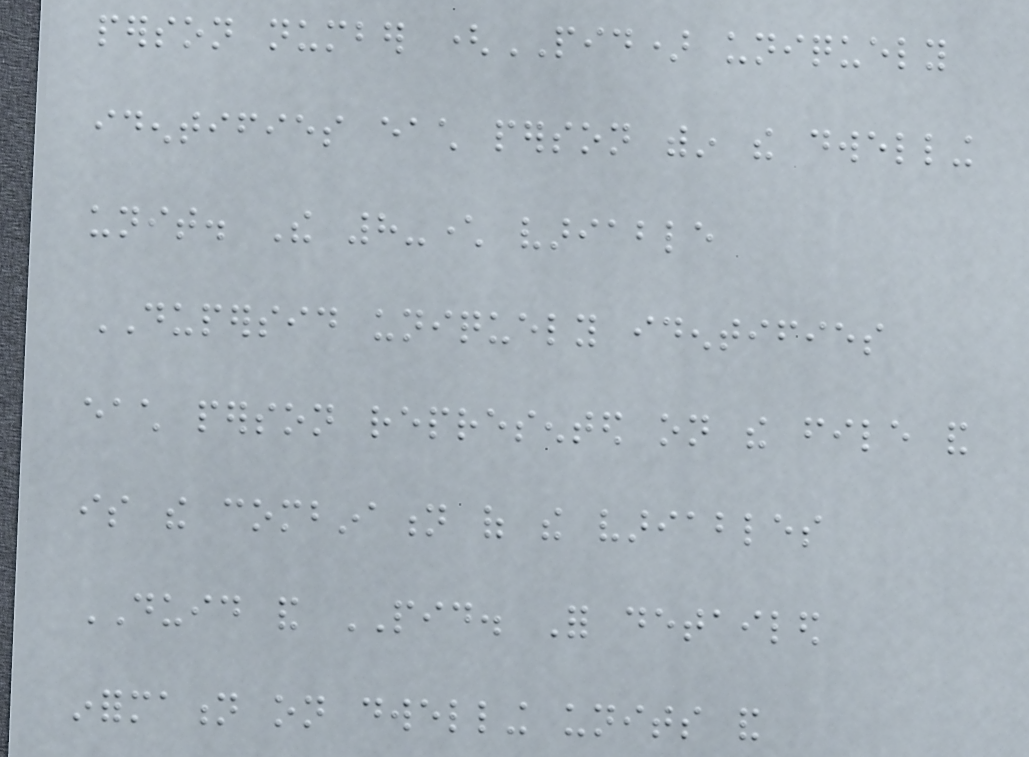person number (PID) uniquely
identifies each person within the dwelling
unit. The 8-character variable
DUPERSID uniquely identifies
each person represented on the file and
is the combination of the variables
DUID and PID. For detailed
information on dwelling units and
